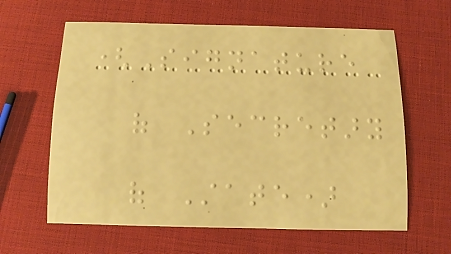(Signature
of Secretary
of State)
